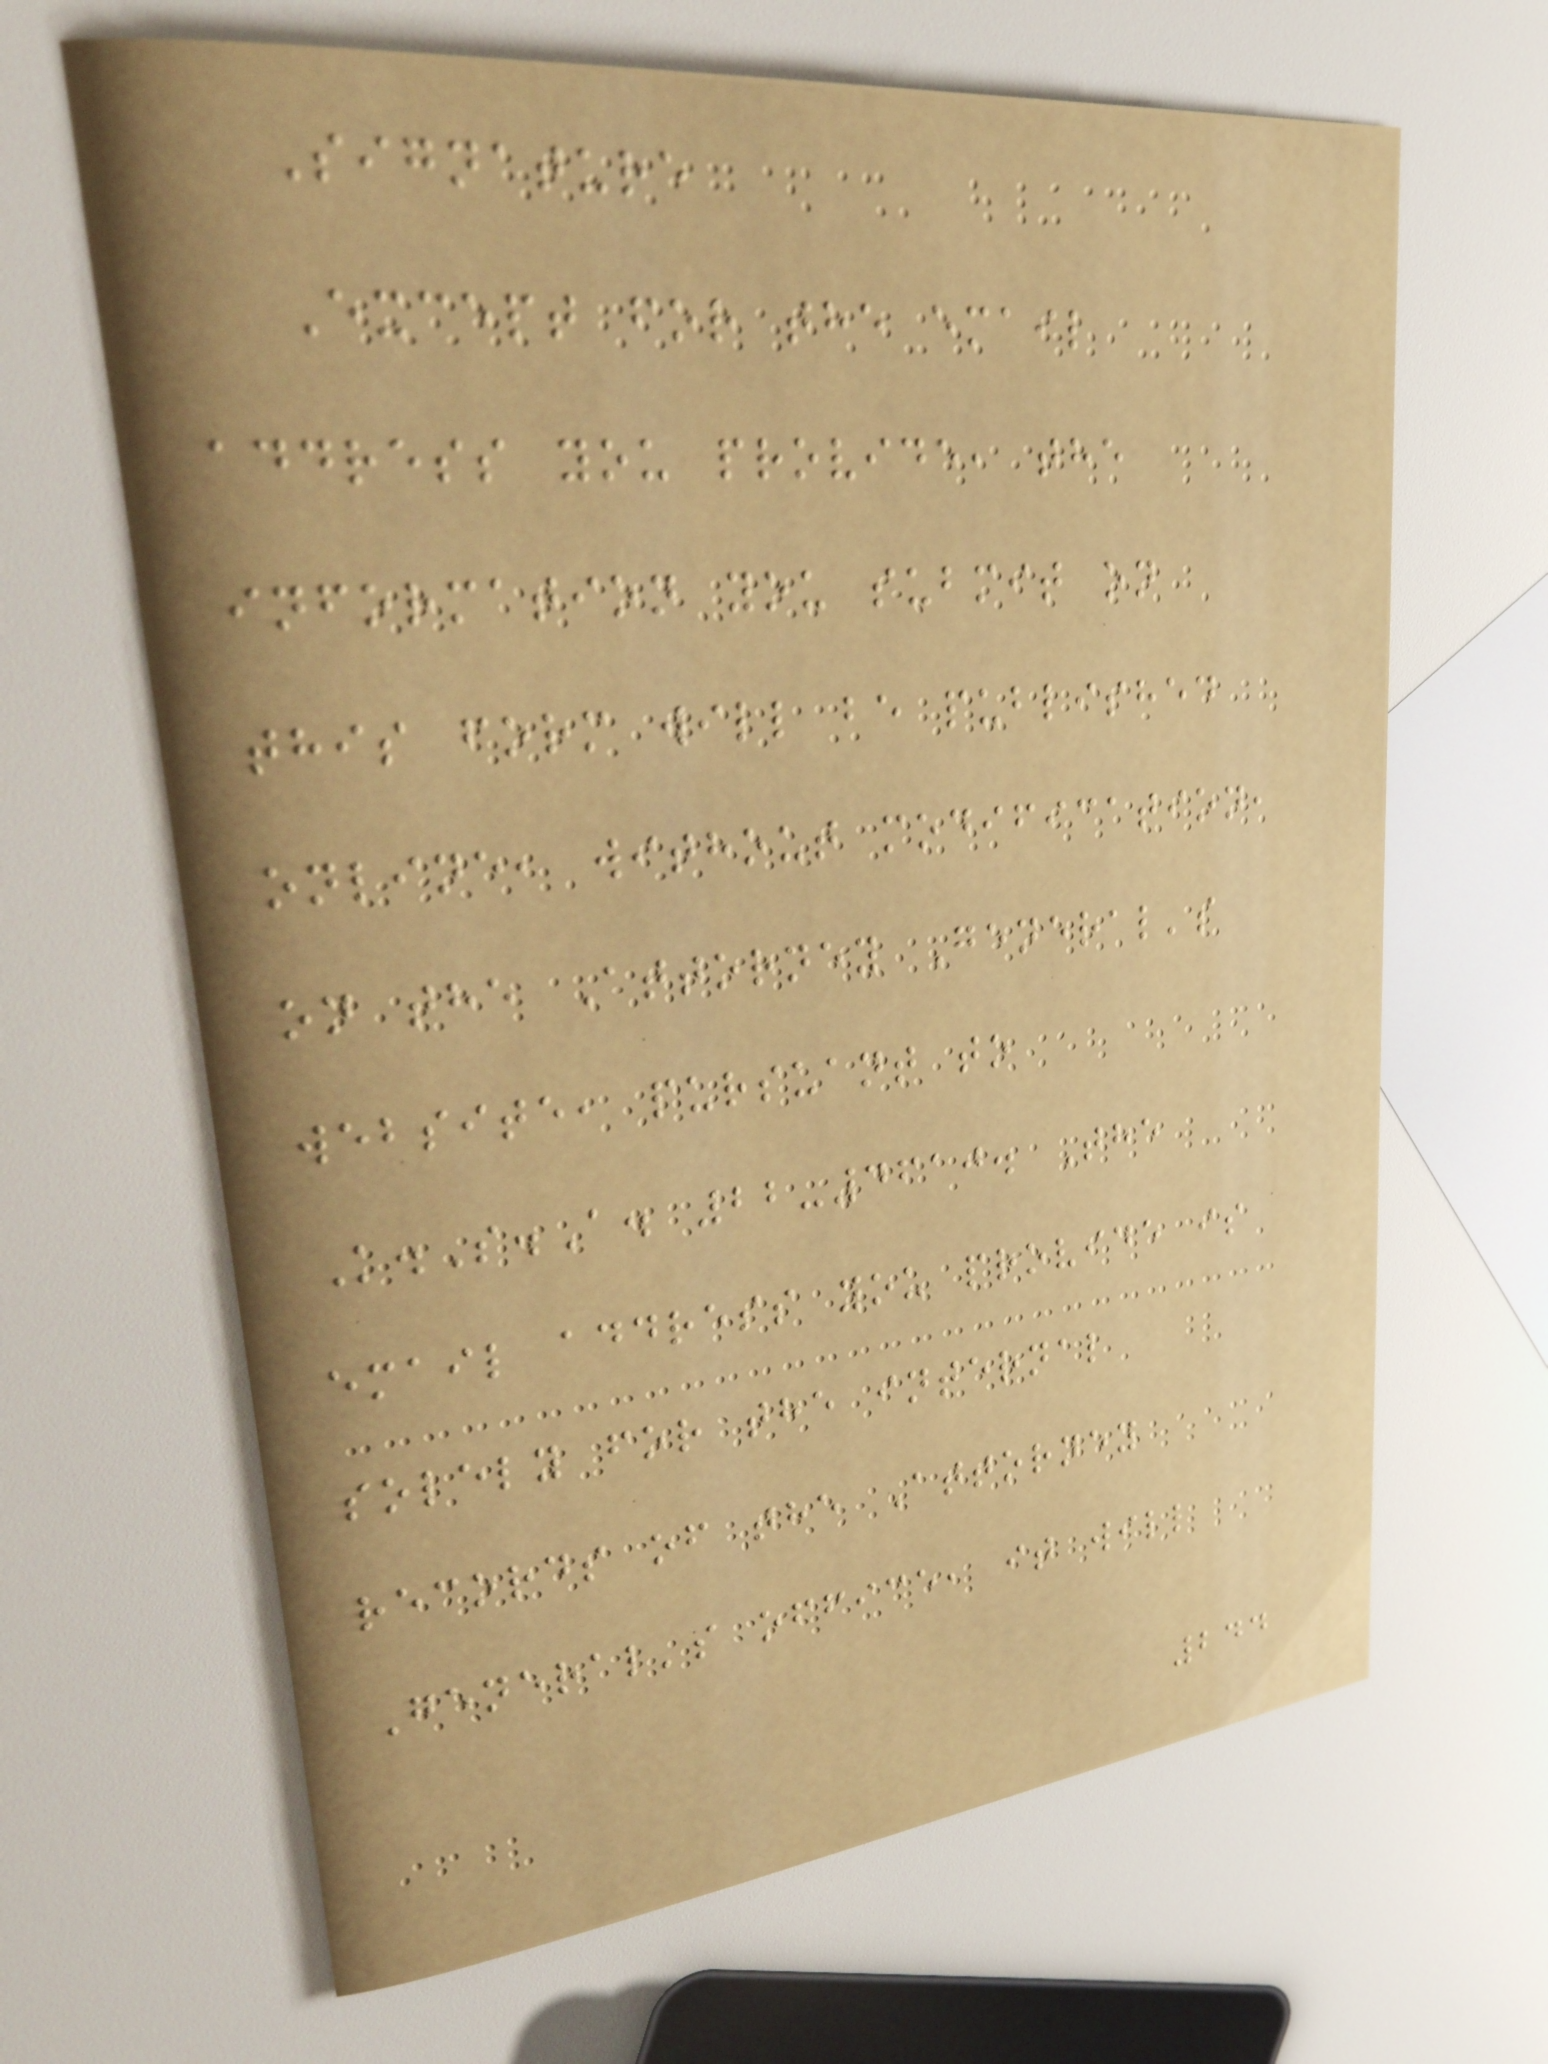Signature
Except for the email
address you provide, the
information you submit on
this form will be published
online, without modification,
on the Attorney General's
website, pursuant to
K.S.A. 22-4610. The
email address you provide is
solely for the internal
records of the Attorney
General's office, it will
244
